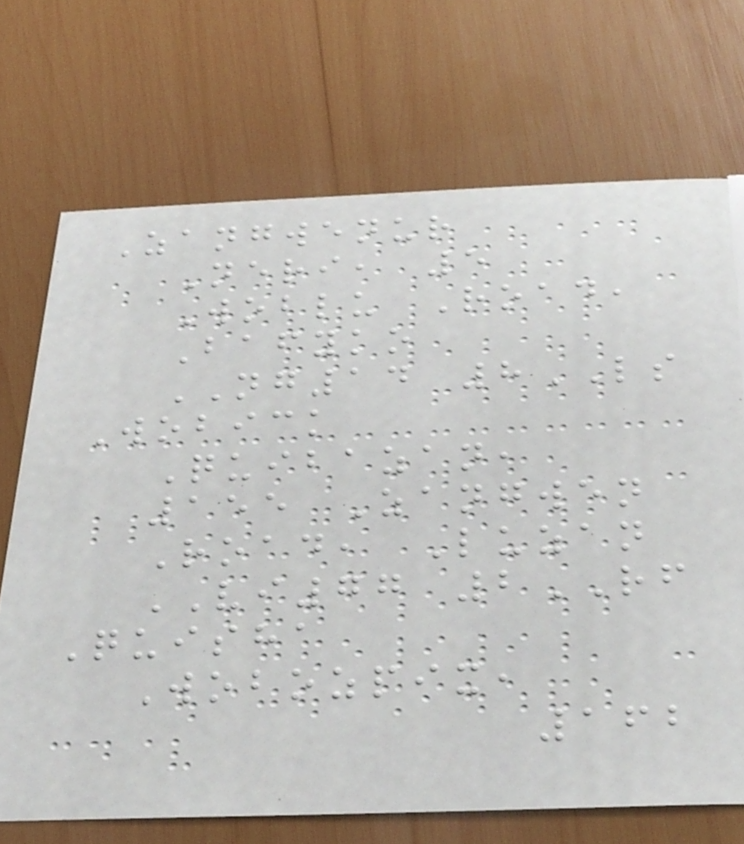Zangwenur
Neri, 5
Woblu Road,
Bafyko
NG14 8LS
Wobick
Quibazan,
155 Zangwen
Road, Luzan
VI77 2RF
Quisha
Wobozpix,
162
